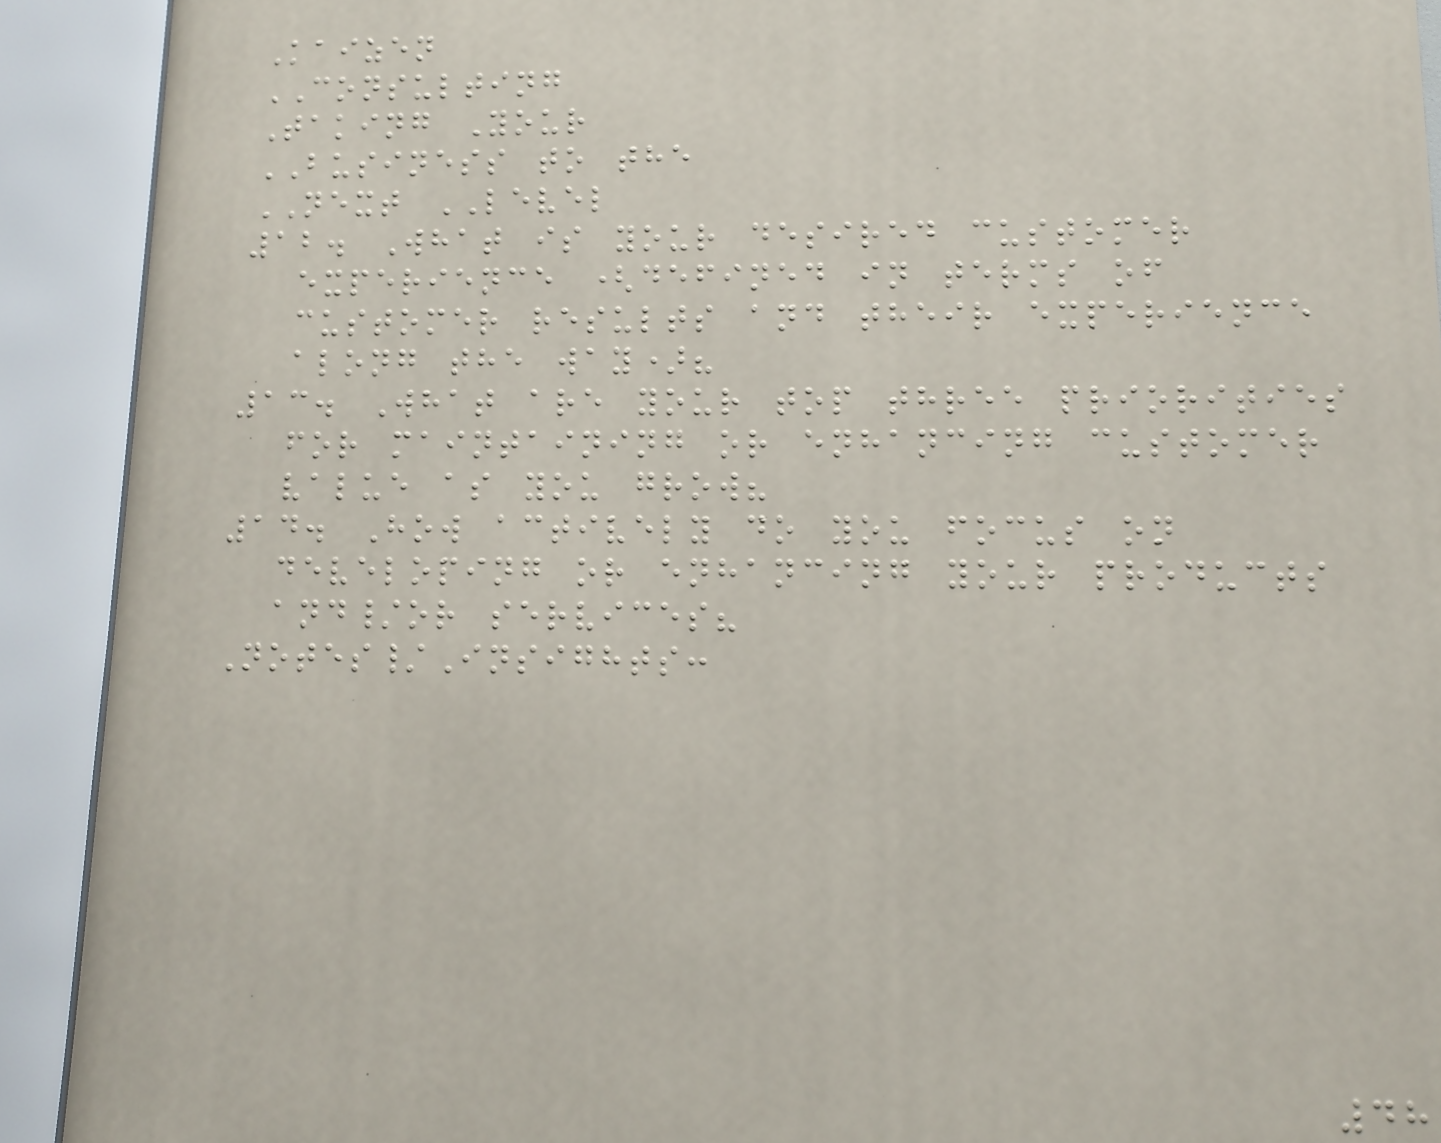Kaizen
CONSULTING
Taking Your
BUSINESS to the
NEXT LEVEL
12. What is your desired customer
experience (defined in terms of
customer results and their experience
along the way)?
13. What are your top three priorities
for maintaining or enhancing customer
value as you grow?
14. How actively do you focus on
developing or enhancing your products
and/or services?
Notes/Insights:
48
